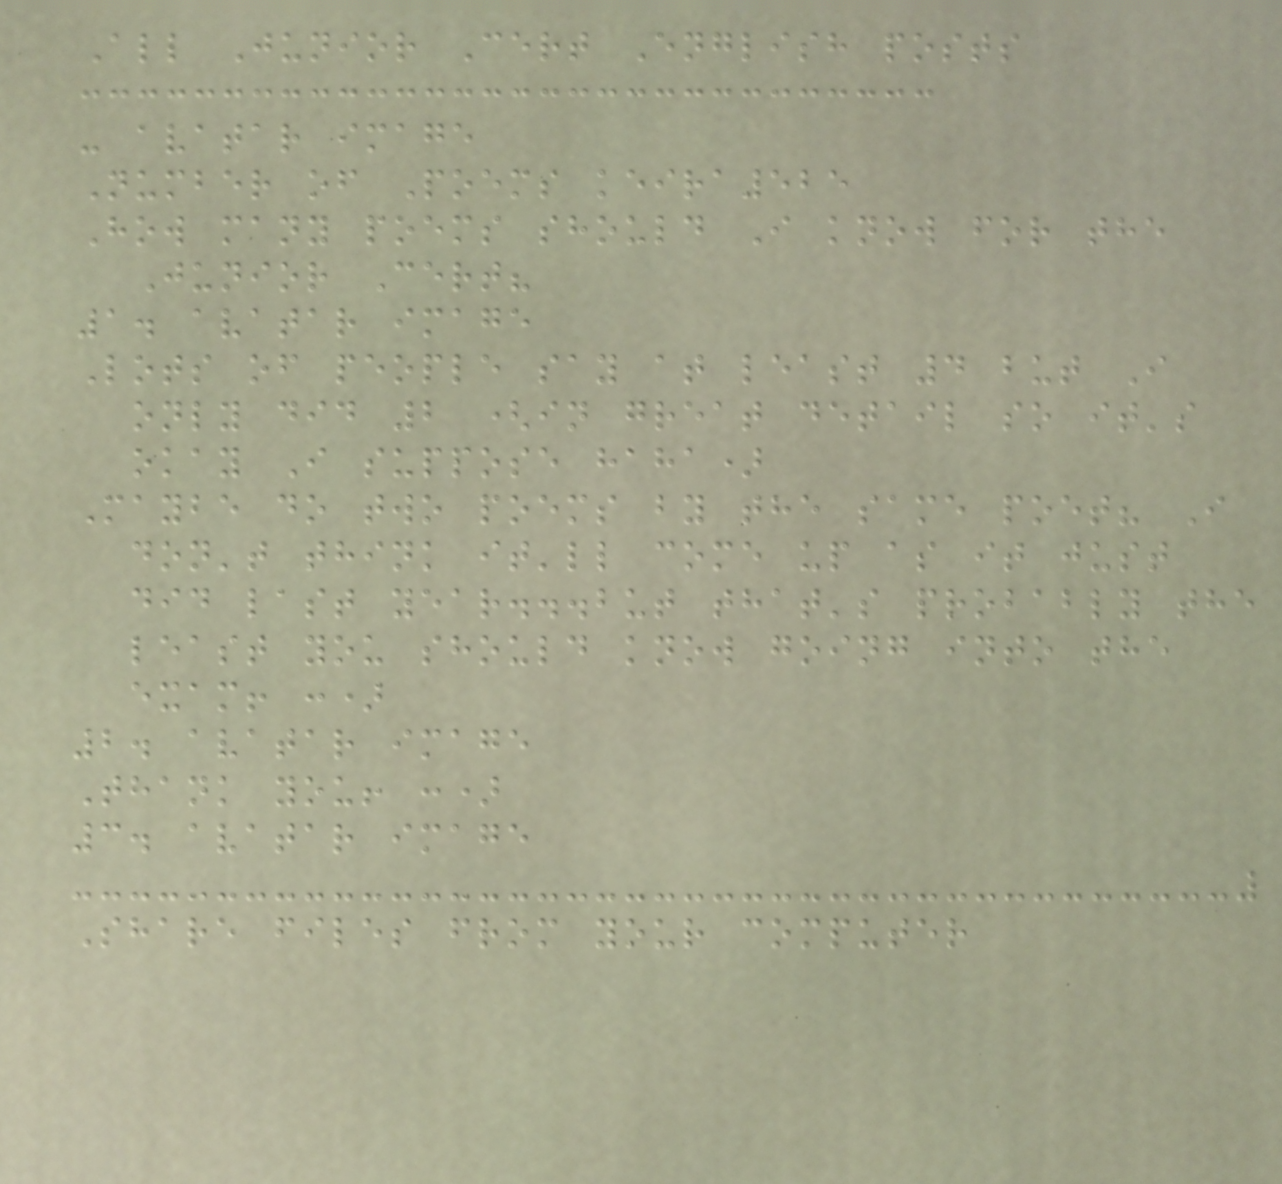All Junior Cert English posts
- avatar image
Number of Poems keira525
How many poems should I know for the
Junior Cert?
1. avatar image
Lots of people say at least 4 but I
only did 2 (in great detail so it's
okay I suppose haha)
Maybe do two poems by the same poet? I
don't think it'll come up as it just
did last year...but that's probably the
least you should know going into the
exam! :)
2. avatar image
Thank you! :)
3. avatar image
Share files from your computer
